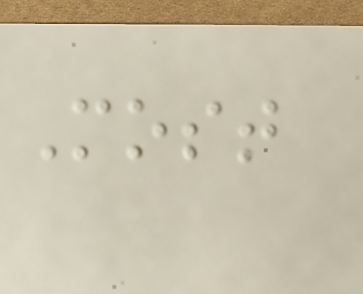Most
